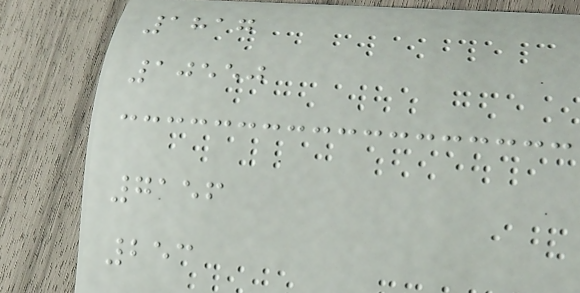1817
10550
7156
253
